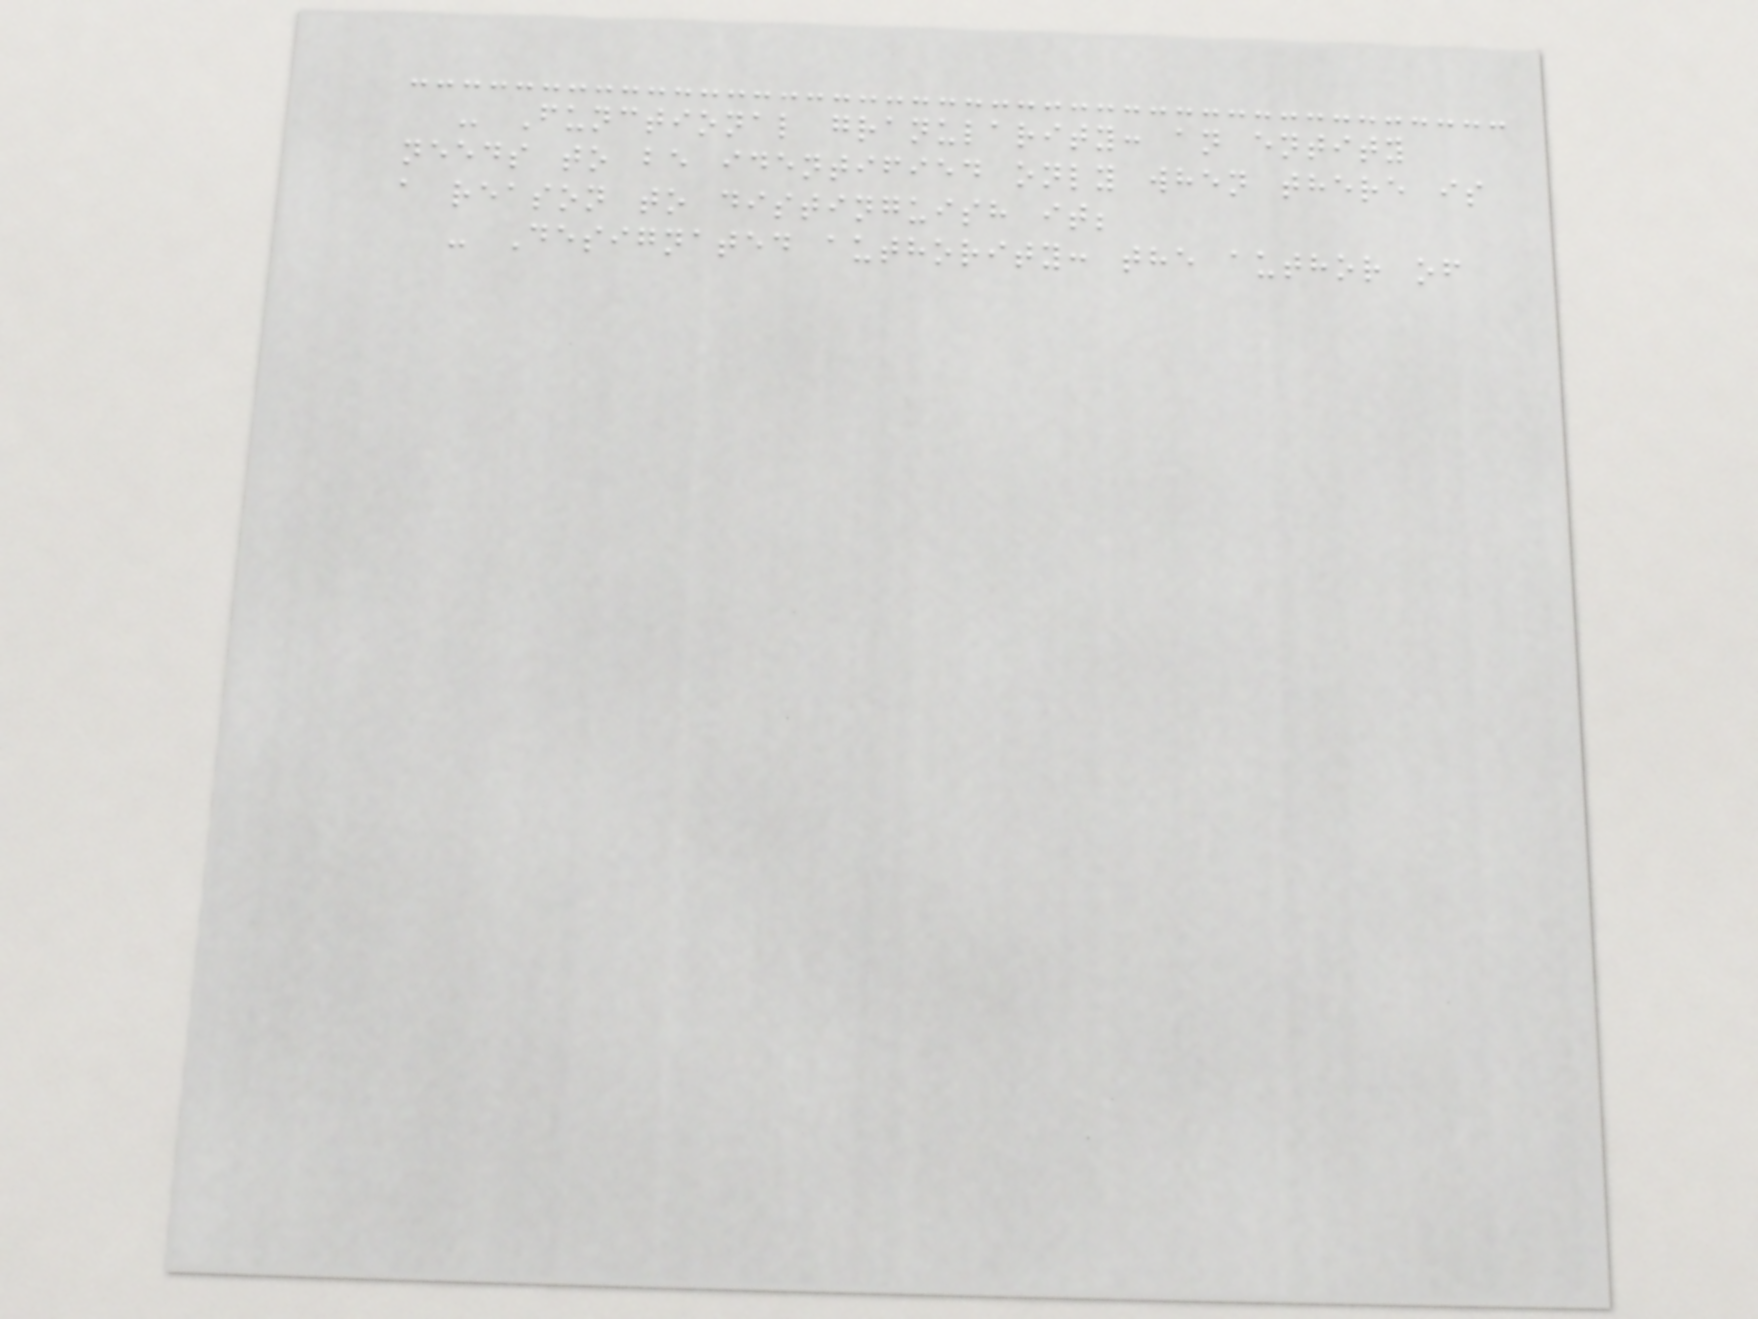- Functional granularity: an entity
needs to be identified only when there is
a reason to distinguish it;
- Designated authority: the author of
